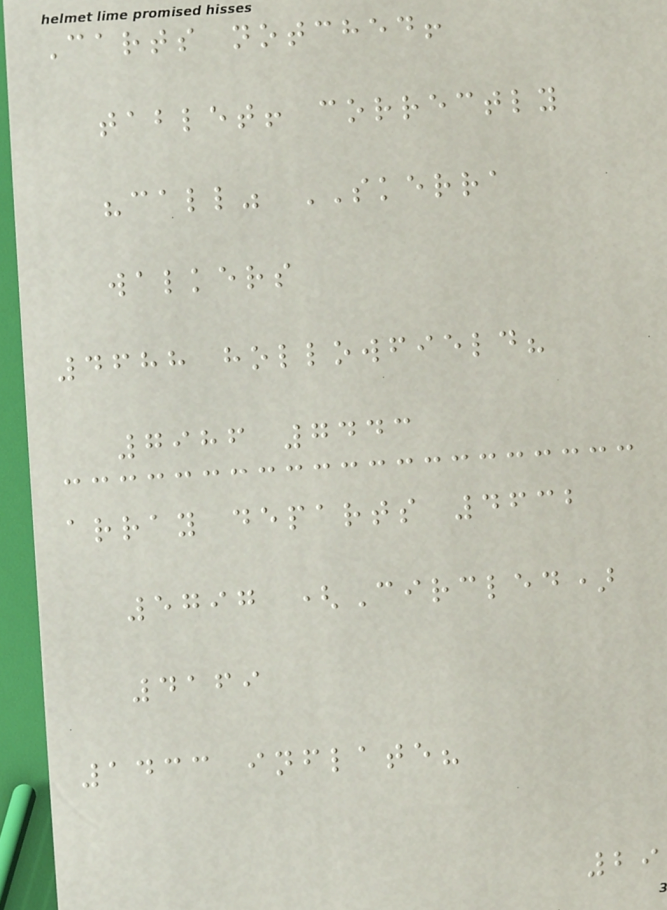Carts notched!
tablet! correctly
"call" SKERRA
walkers
4688 hollowfield?
7986 7443
array departs 4632
5797 (Circled)
4169
1433 inflate?
29
